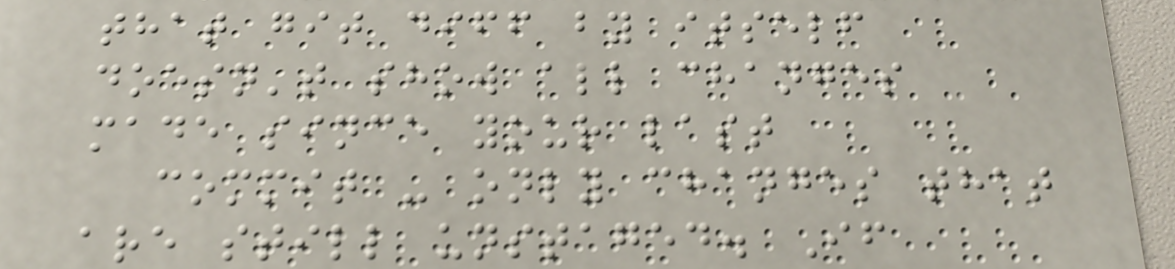that git diff by itself
doesn't show all changes
made since your last
commit - only changes that
are still unstaged. If
